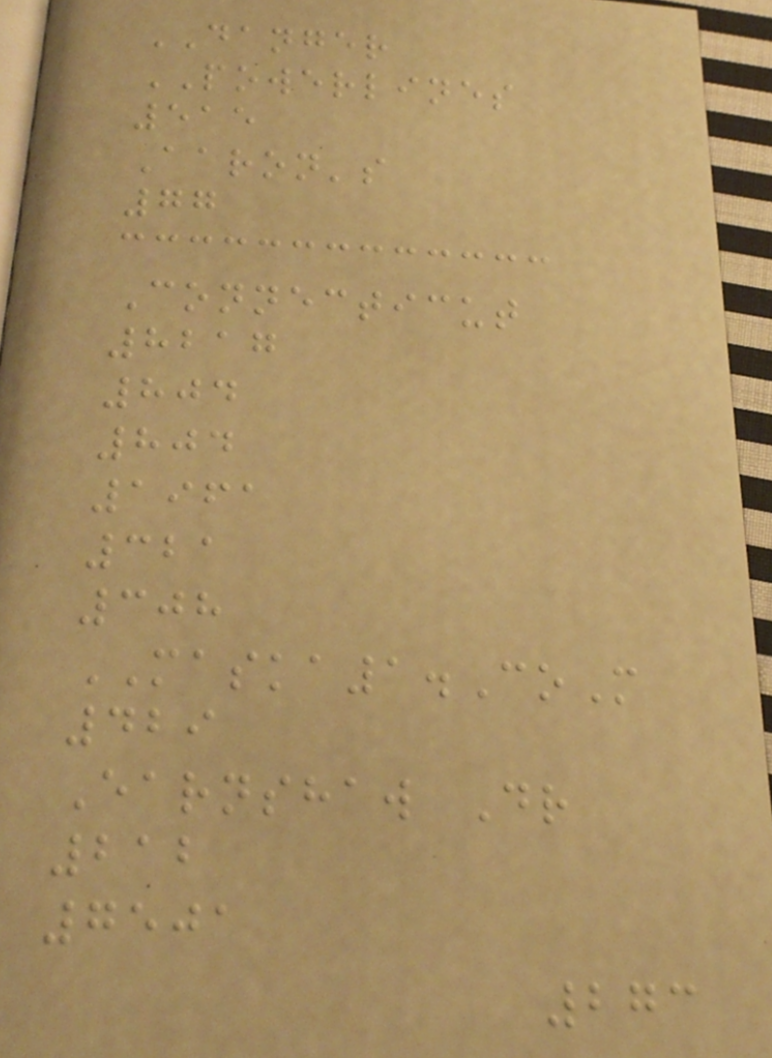DANGER
POWERLINES
515
Aaron's
77
Connecticut
8217
804
804
1961
321
308
MASKA1.CoM
429
Earnshaw Dr
212
7501
273
